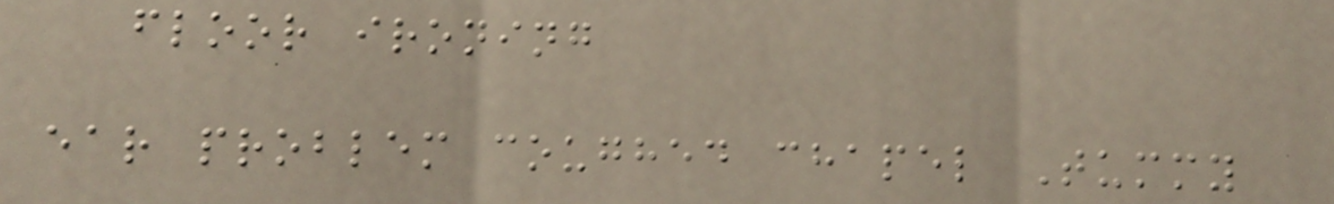floor ironing
ear problem coughed chapel Tummy
